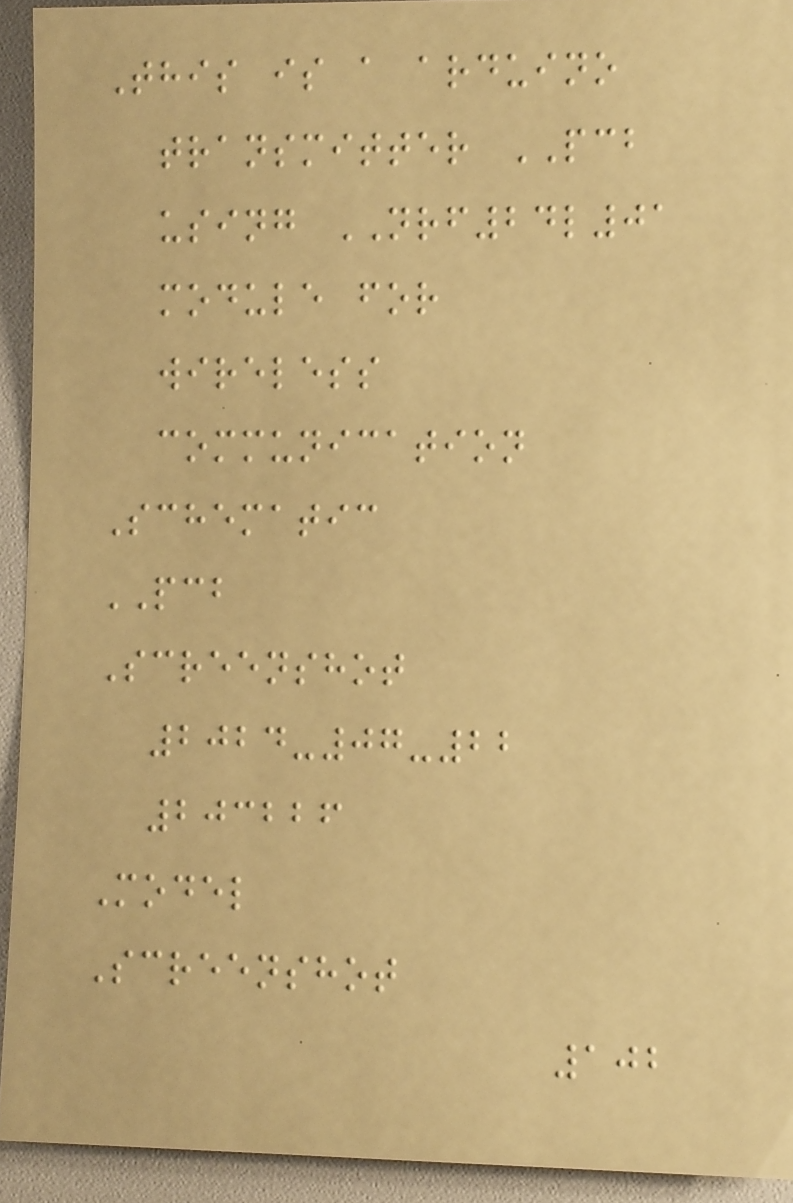This is a arduino
transmitter PCB
using NRF24l01
module for
wireless
communication
Schematic
PCB
Screenshot
2024-07-22
203226
Model
Screenshot
102
